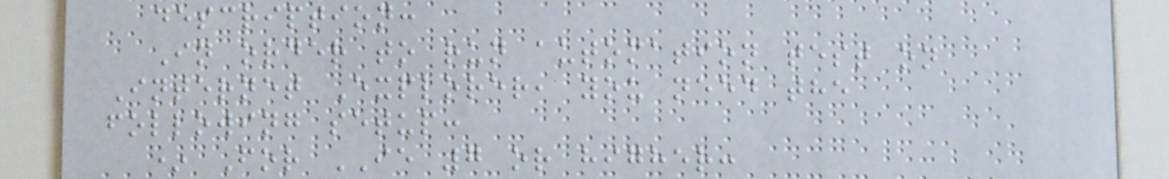description:
In order to run automation test on
Internet Explorer, you need the
following setup:
* For IE 7 or higher:
